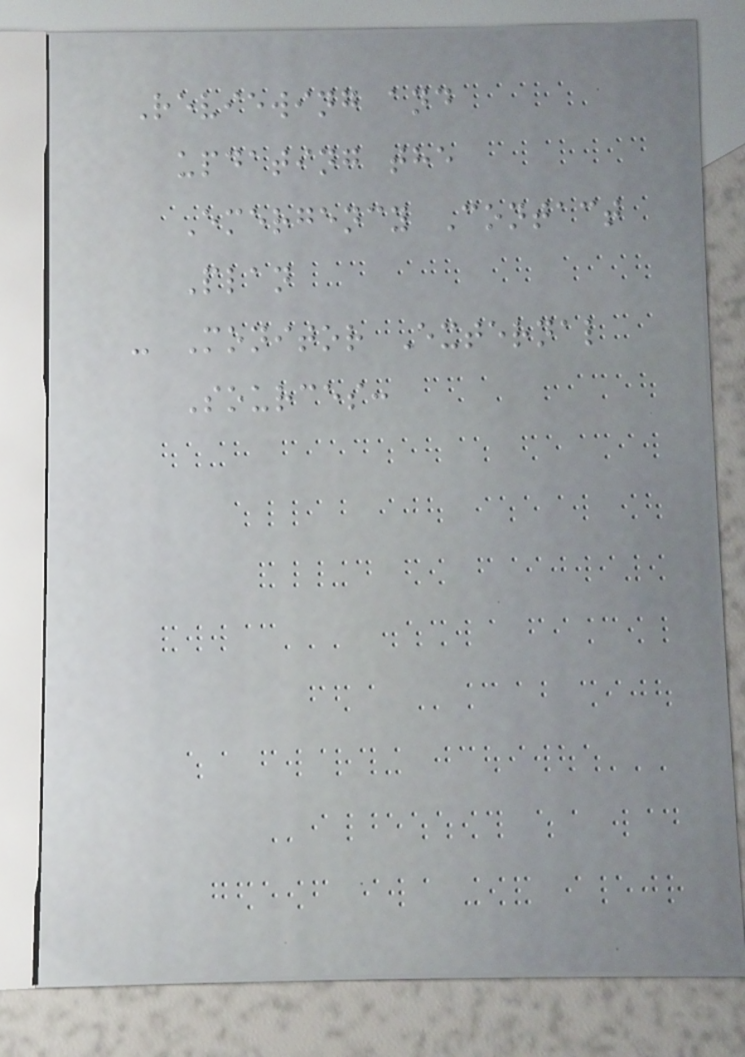Reviewing and
updating the
Emergency Contact
Plan
- Monitor External
Sources:
